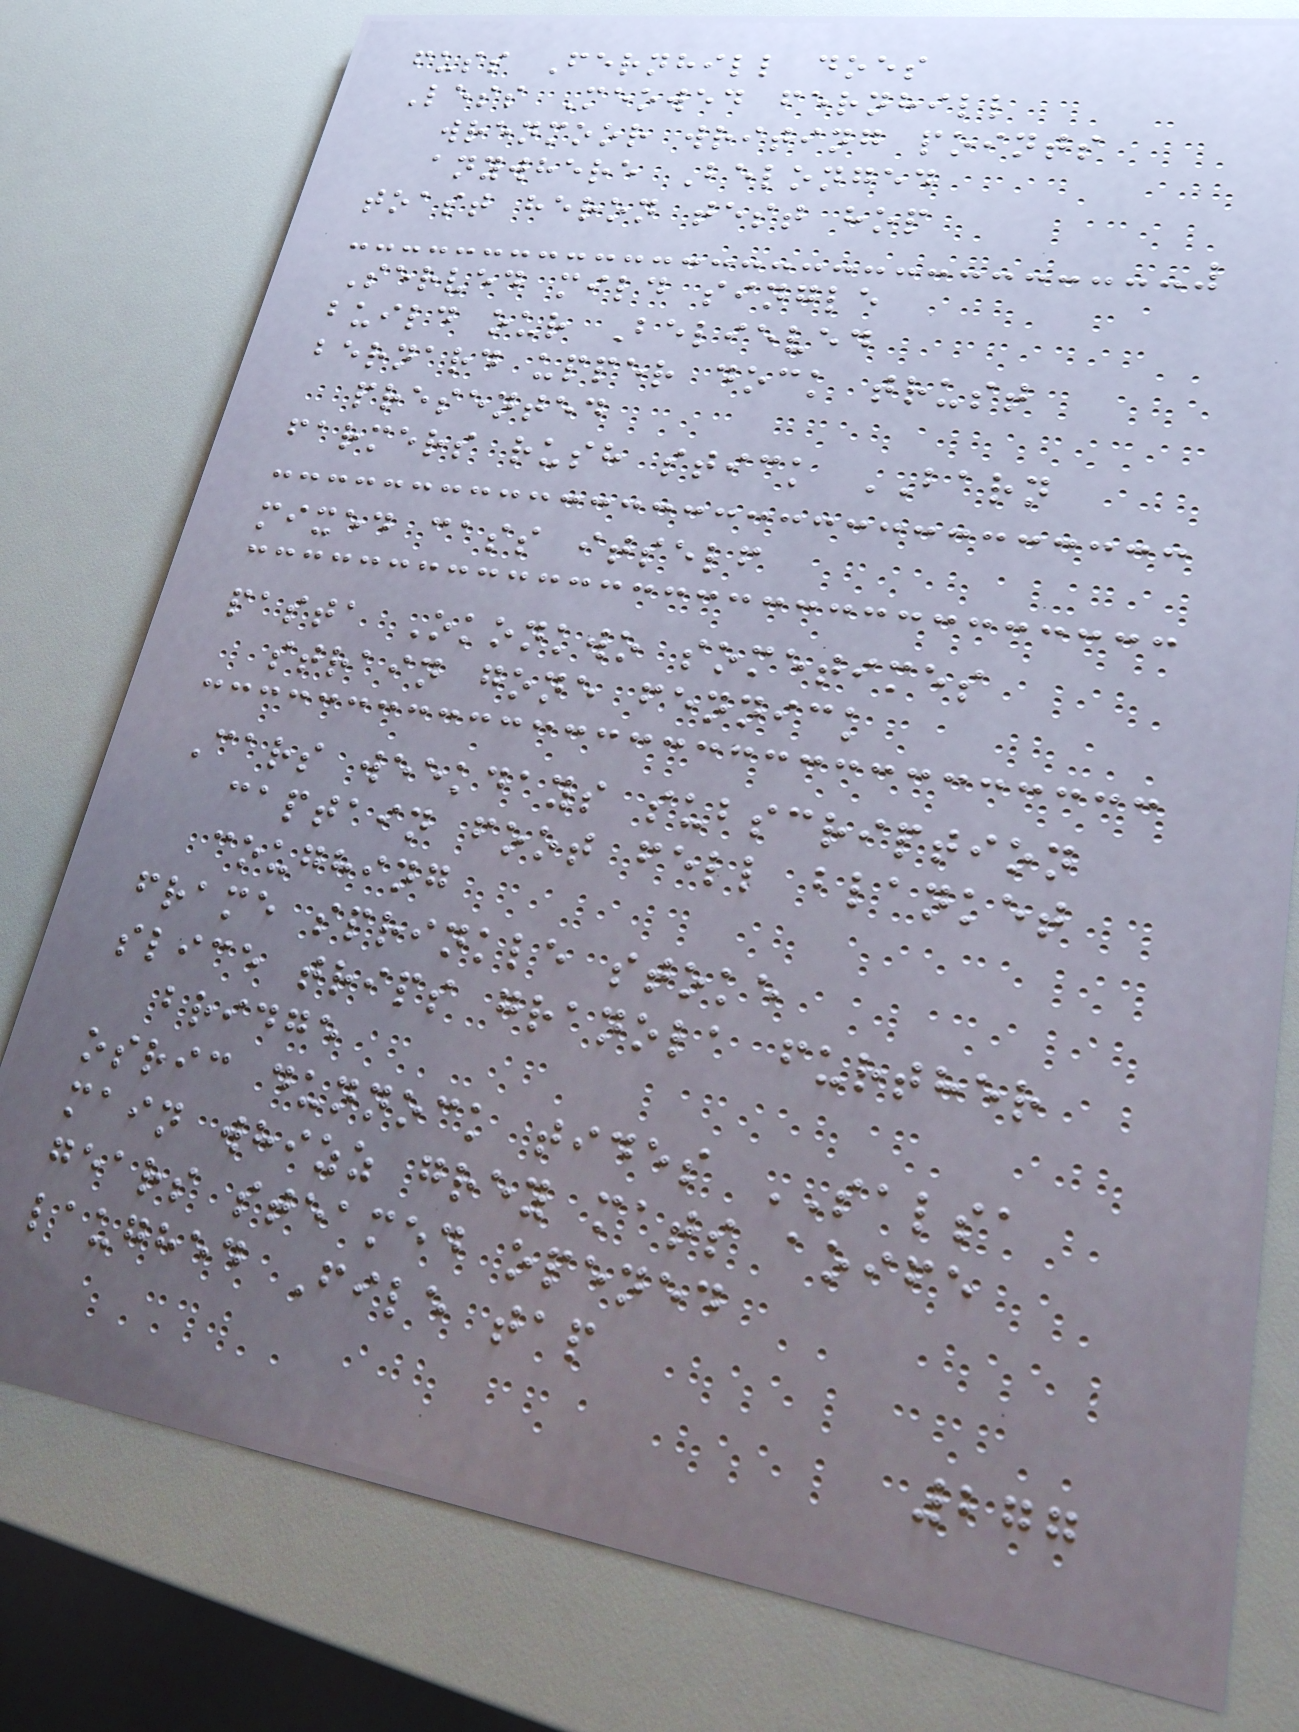fuss Fernhill does
Less Meowed fernhill
wrenmoor writing points
anywhere Belonged
toast heron test hop
Served mild single
build our Believed
bernard upper dock trust
presented
farmers rush stick BARN
mixed cass itself
pasta Okonkwo sometimes
strain gone fennick
Cars weekdays subscription
captain foot fell blanket
coughing
frame sprinkle stoke
slice trips granola further
bridge
osric dunnock tides SALSA
main whizz grey mats aoife
gears steamed opened
laughed File tap
277
